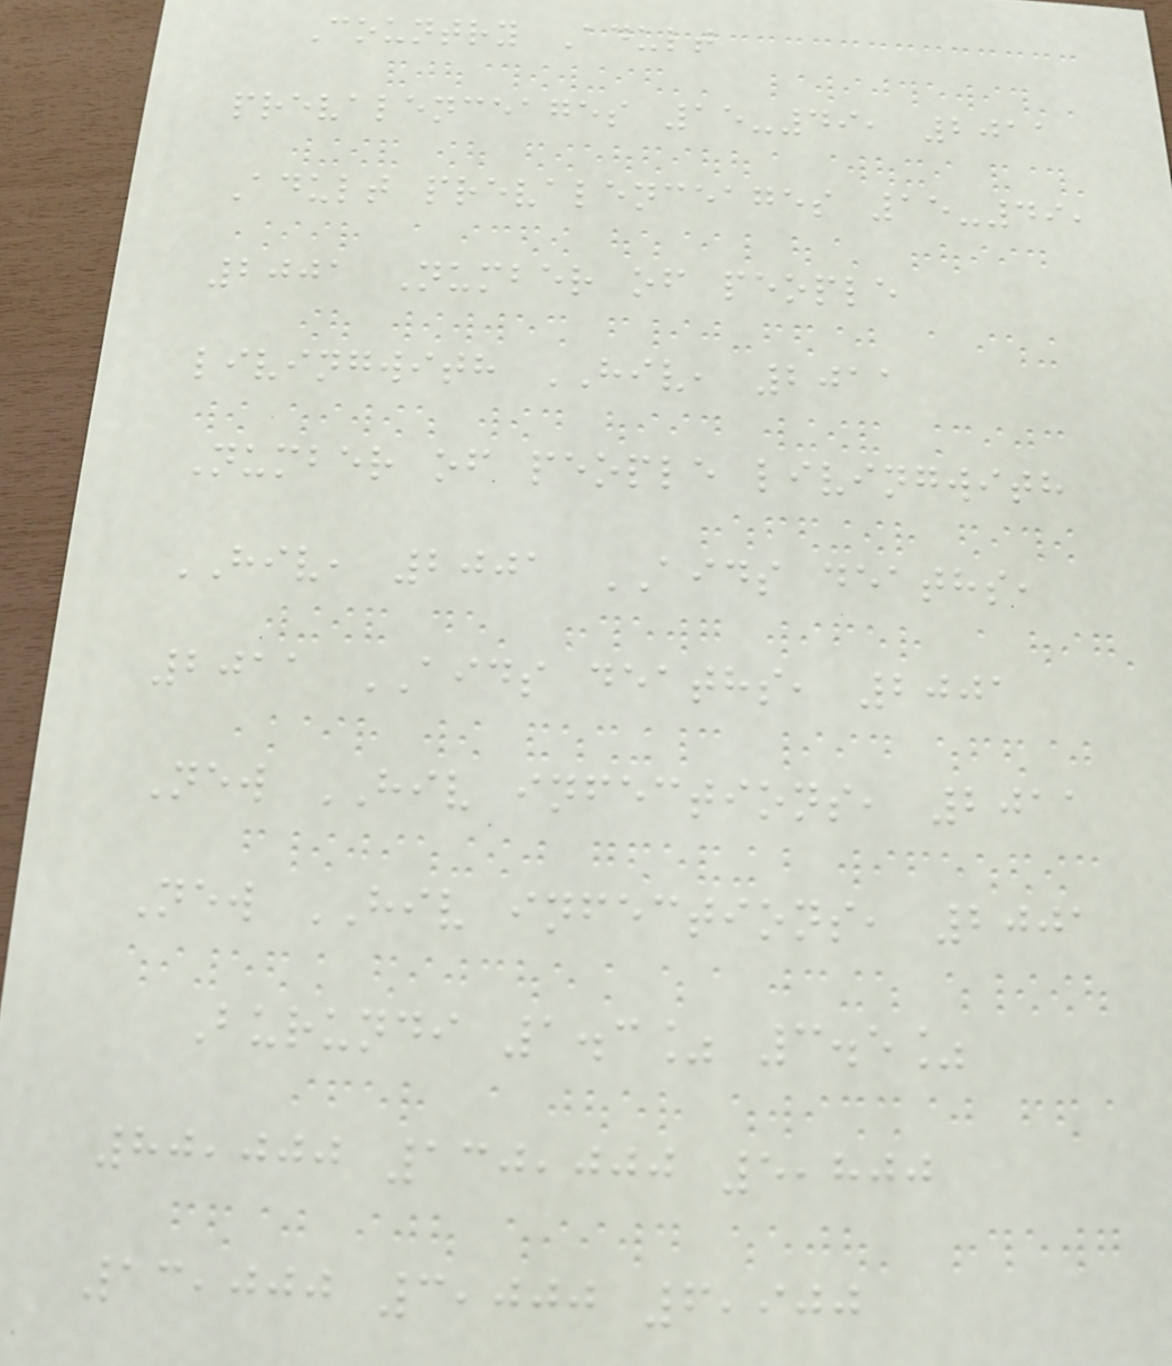Country Adult
prevalenceages 15-49, 2011
Adult prevalenceages 15-49,
2001 Number of people
livingwith HIV, 2011
Number of people livingwith
HIV, 2001 AIDS deaths,
2011 AIDS deaths, 2001
New HIV infections, 2011
New HIV infections, 2001
Burundi 1.3% 3.5%
80,000 130,000 5,800
13,000 3,000 6,900
